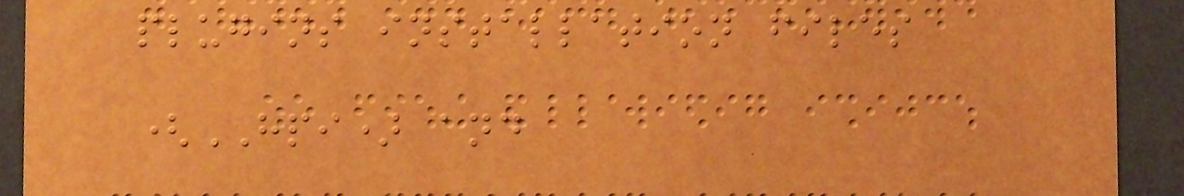plugins installation files
(HPI) and
